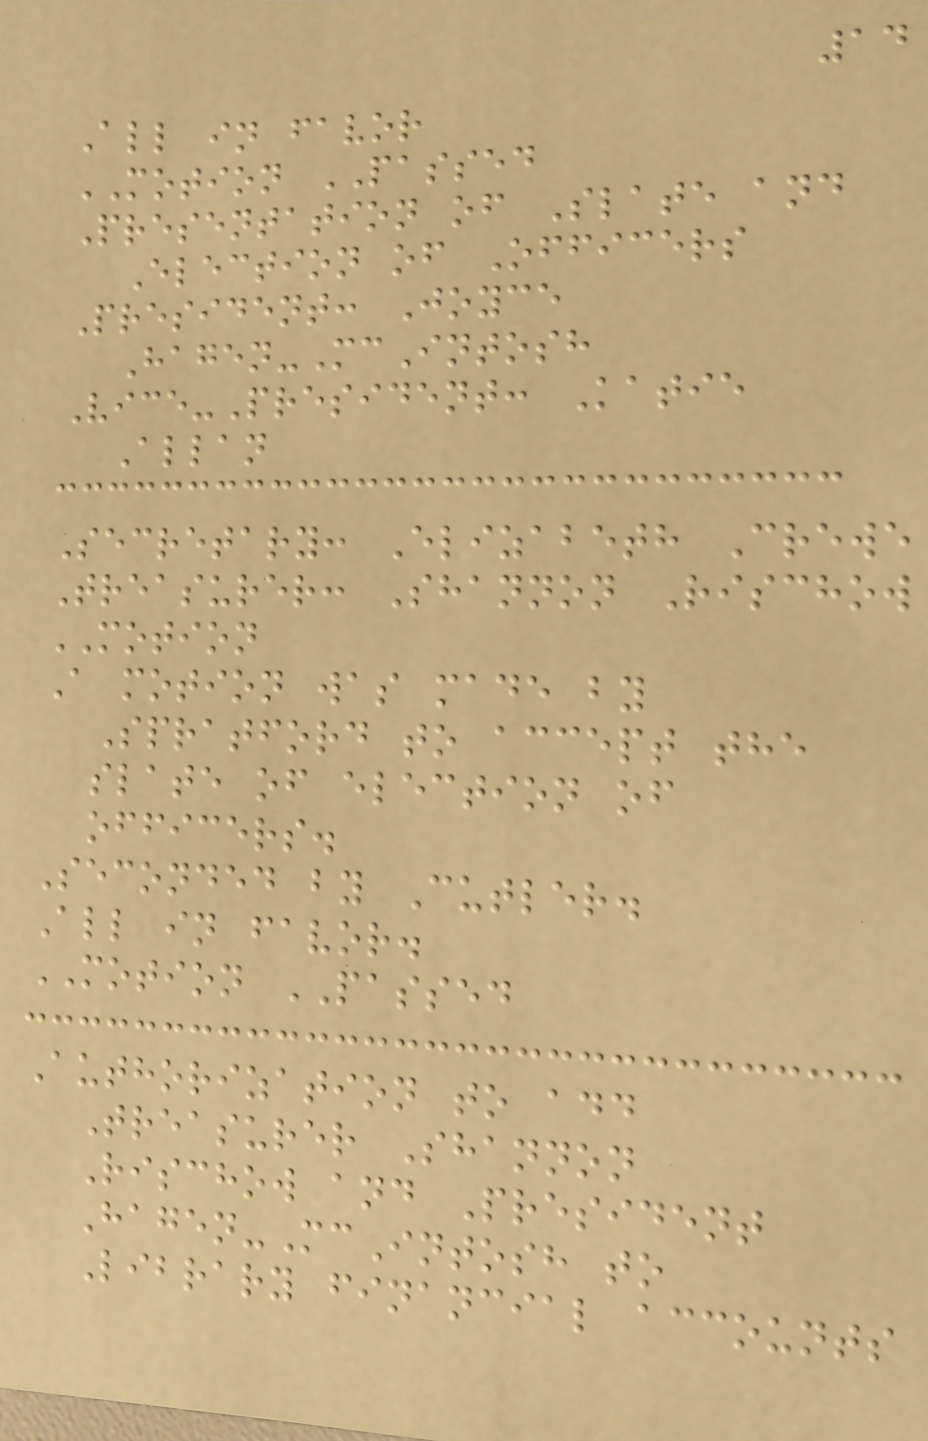14
All in favor
MOTION PASSED
Presentation of Slate and
Election of Officers
President: Joyce
Hagen-McIntosh
Vice-President: Katie
Allan
Secretary: Elizabeth Crewe
Treasurer: Shannon Rischow
MOTION
A motion was made by
Spratford to accept the
slate of election of
officers.
Seconded by Cutler.
All in favor.
MOTION PASSED
Authorization to add
Treasurer Shannon
Rischow and President
Hagen-McIntosh to
Library financial accounts
